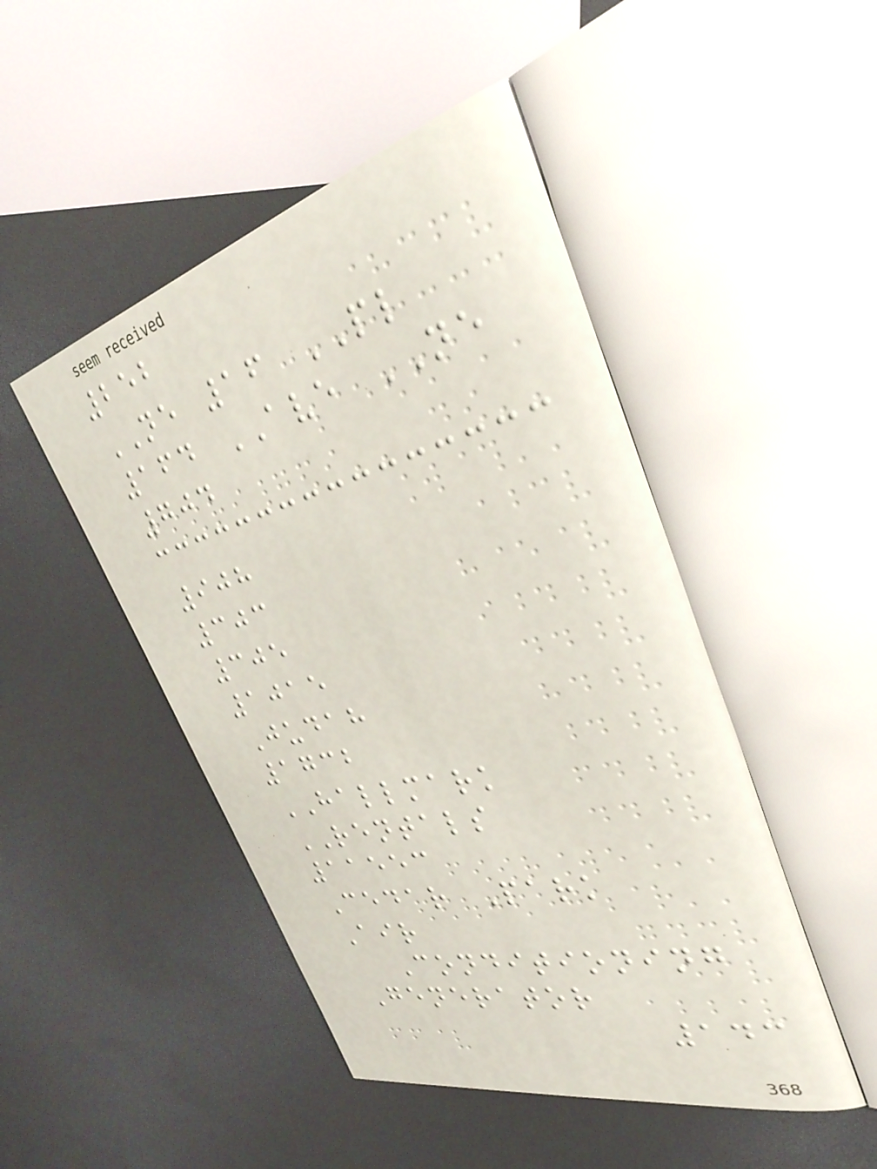252
NE 16 PL
164 AVE NE
704
908
303
305
1015
Judah
1732
HALLMARK
RENTALS
11553
Cedar Park
Air
Conditioning
Generator
143
